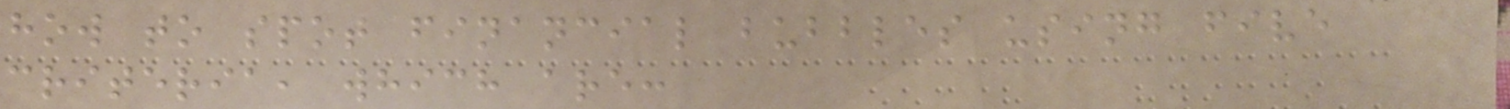how to spot financial bubbles using five
criteria, which are:
